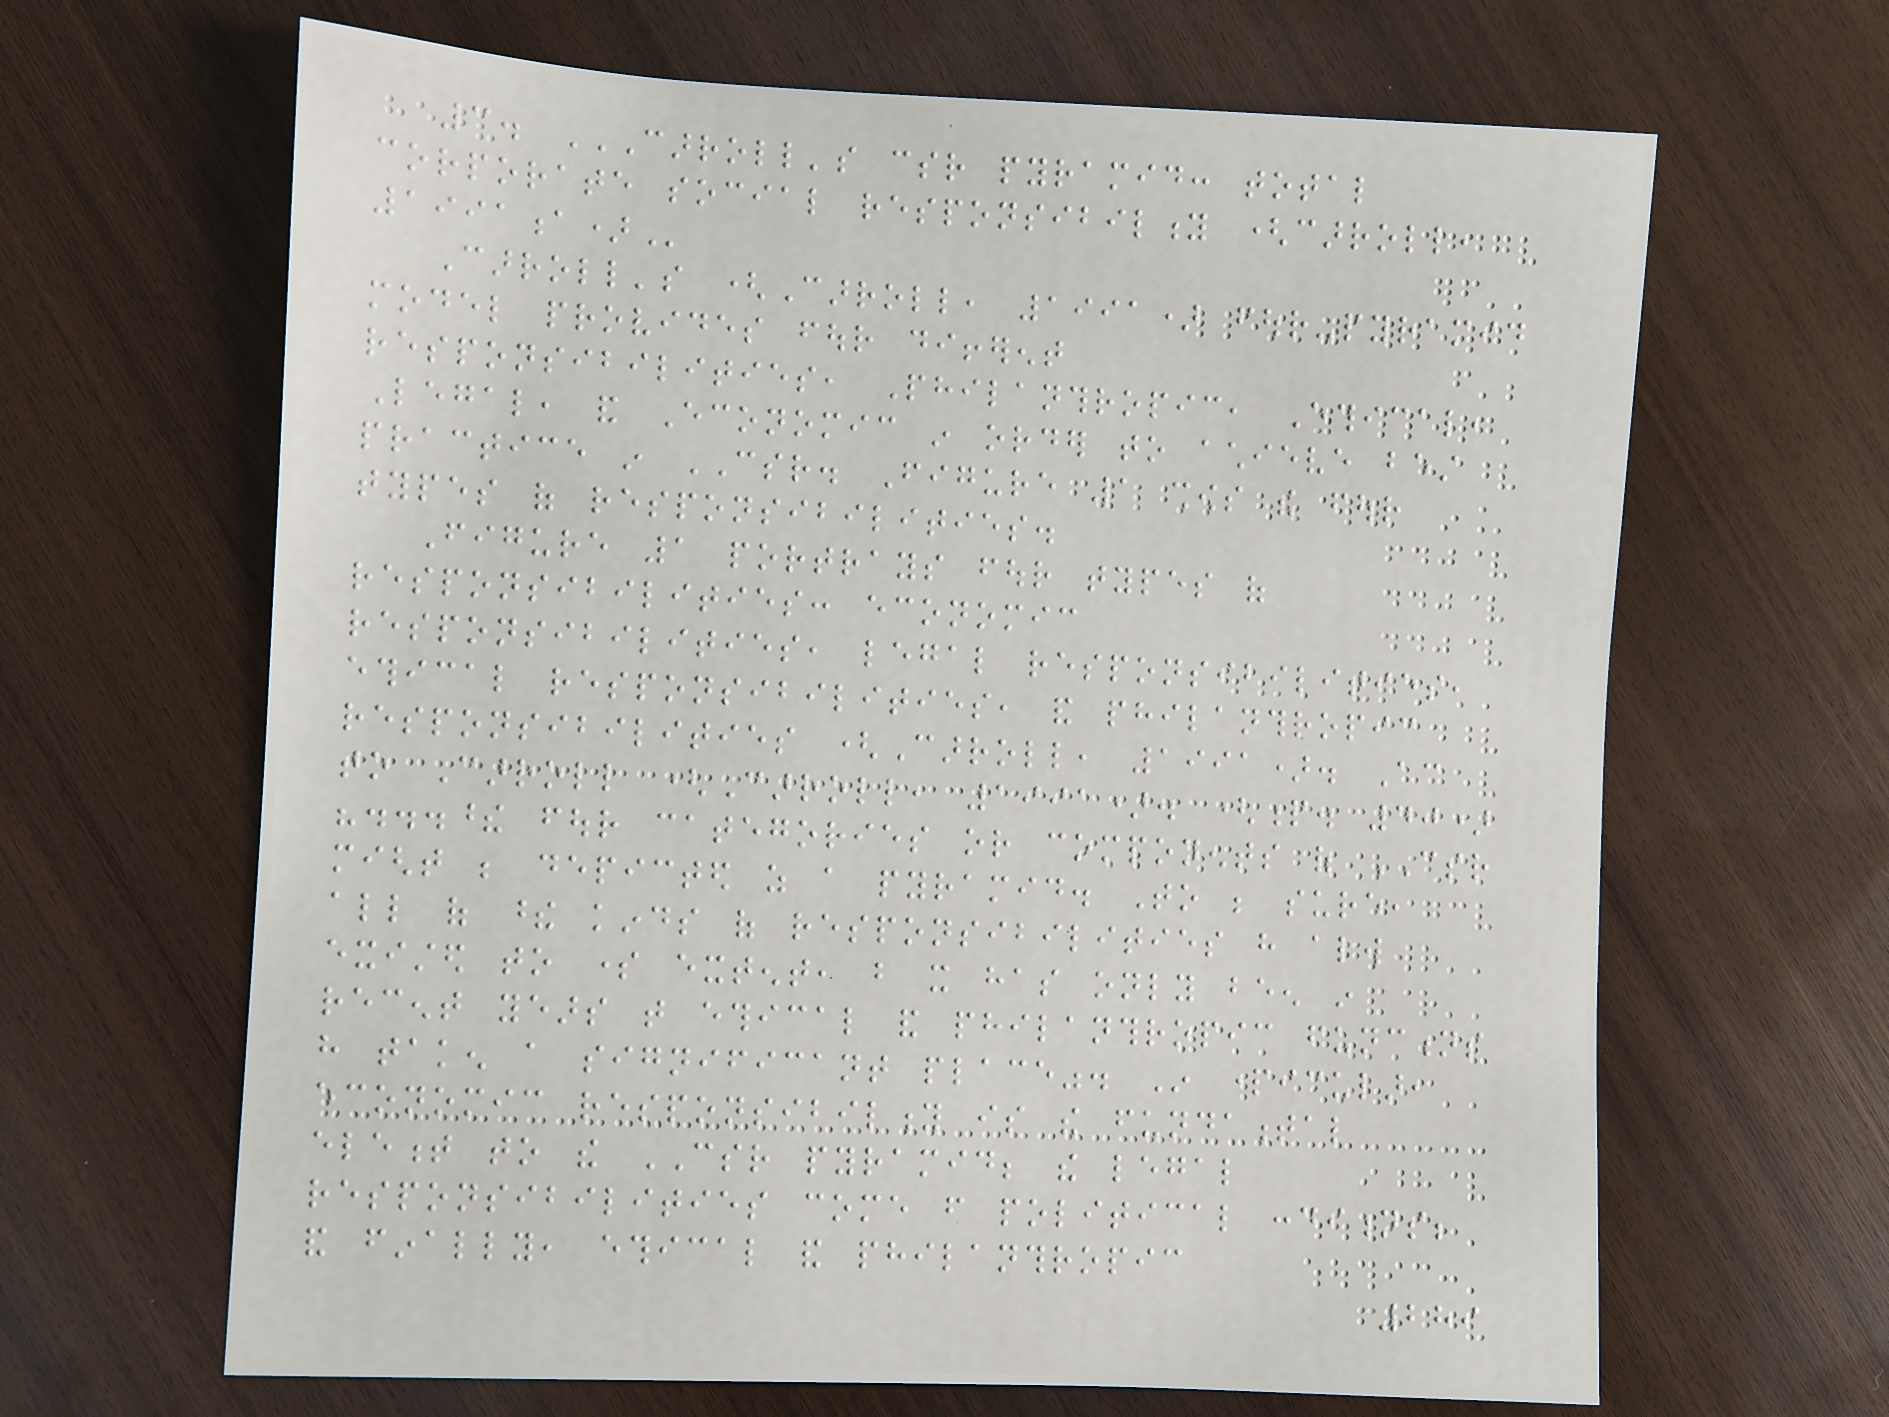3. CARROLL'S CSR PYRAMID: TOTAL
CORPORATE SOCIAL RESPONSIBILITY (CARROLL,
1991A)
Carroll's (Carroll, 1991) four-pyramid
model provides four different
responsibilities, Philanthropic, Ethical,
Legal, and Economic in order to achieve best
practice in CSR. Figure 1 shows the four
types of responsibilities.
Figure 1 portrays four types of
responsibilities: economic
responsibilities, legal responsibilities,
ethical responsibilities, and philanthropic
responsibilities (Carroll, 1991). According
to Carroll (Carroll, 1991). (p. 40)
"...these four categories or components of CSR
might be depicted as a pyramid. To be sure,
all of these kinds of responsibilities have always
existed to some extent, but it has only been in
recent years that ethical and philanthropic functions
have taken a significant place". In particular,
economic responsibility is the fundamental
element to the CSR pyramid; the legal
responsibilities come from political conditions;
and finally, ethical and philanthropic
289
